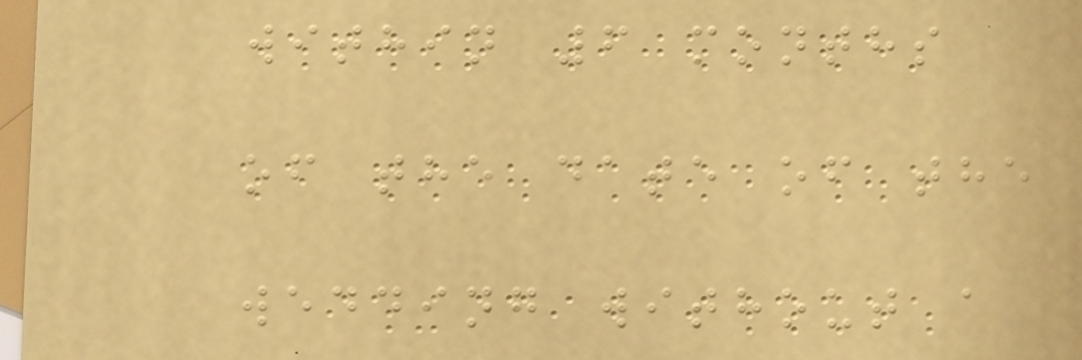within 6 months
of the date of the
wedding without a
